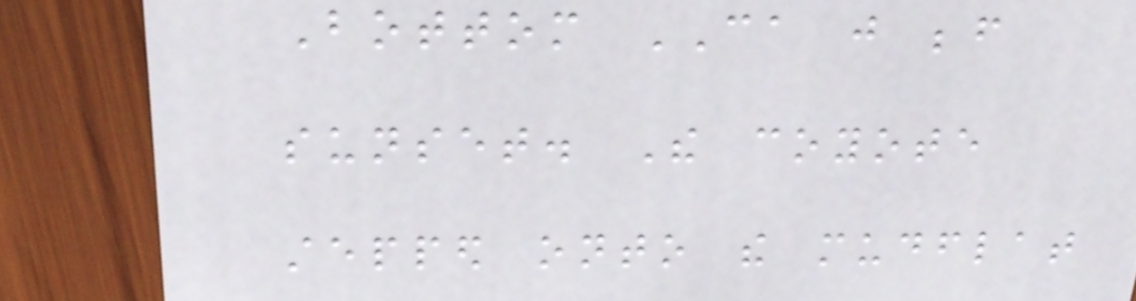Bottom CA just before
sunset. The coyote
stepped onto the mudflat
